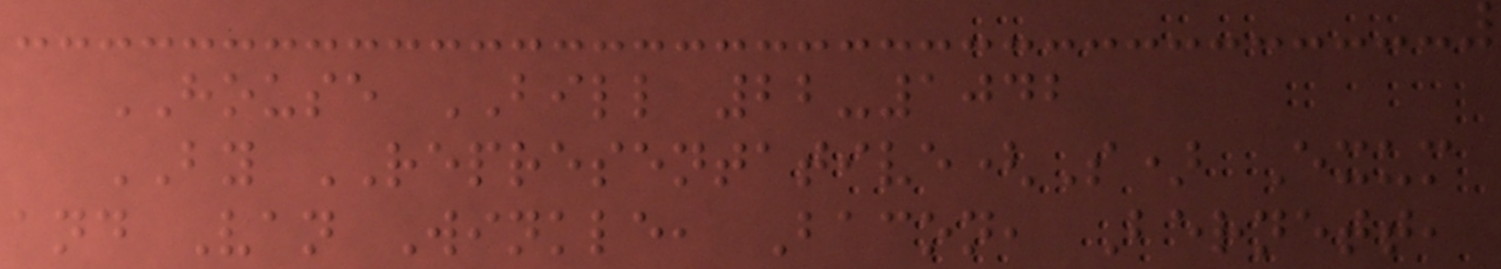HOUSE BILL 22-1042
BY REPRESENTATIVE(S) Exum
and Van Winkle, Bacon, Bernett,
